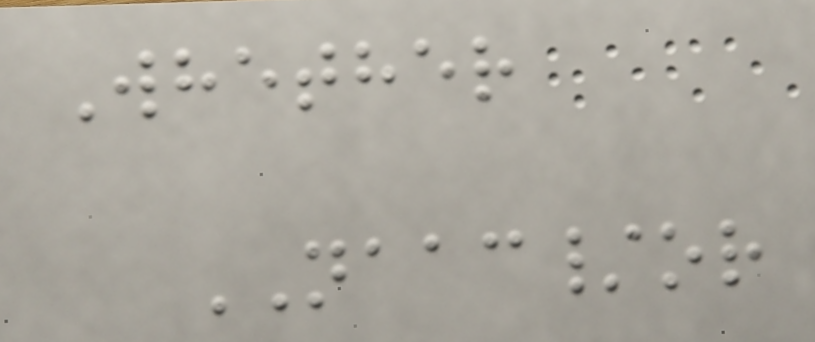Whether
NAAC/or
